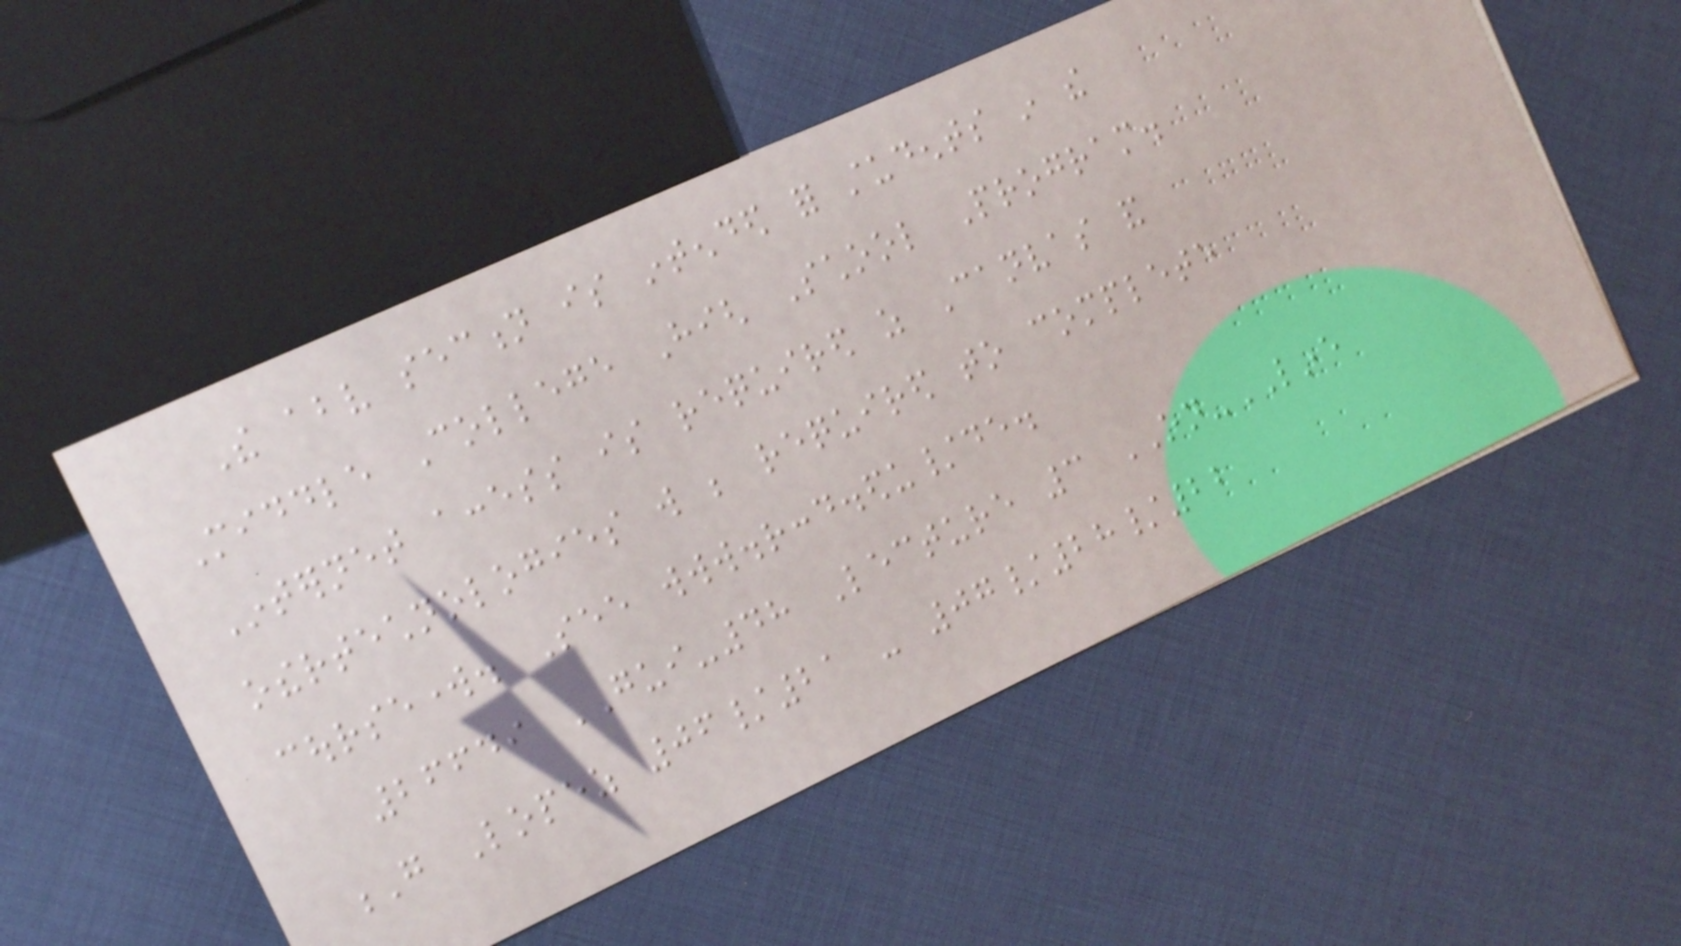The above section is intended for students in the
Middle College High School Program.
Internet access is required as Canvas and
othertechnologies will be required to complete
coursework. See www.rccd.edu/de.
26649 GUI-48 Lecture 3 ON-LINE
G Lopez 06/21 - 07/28/22
